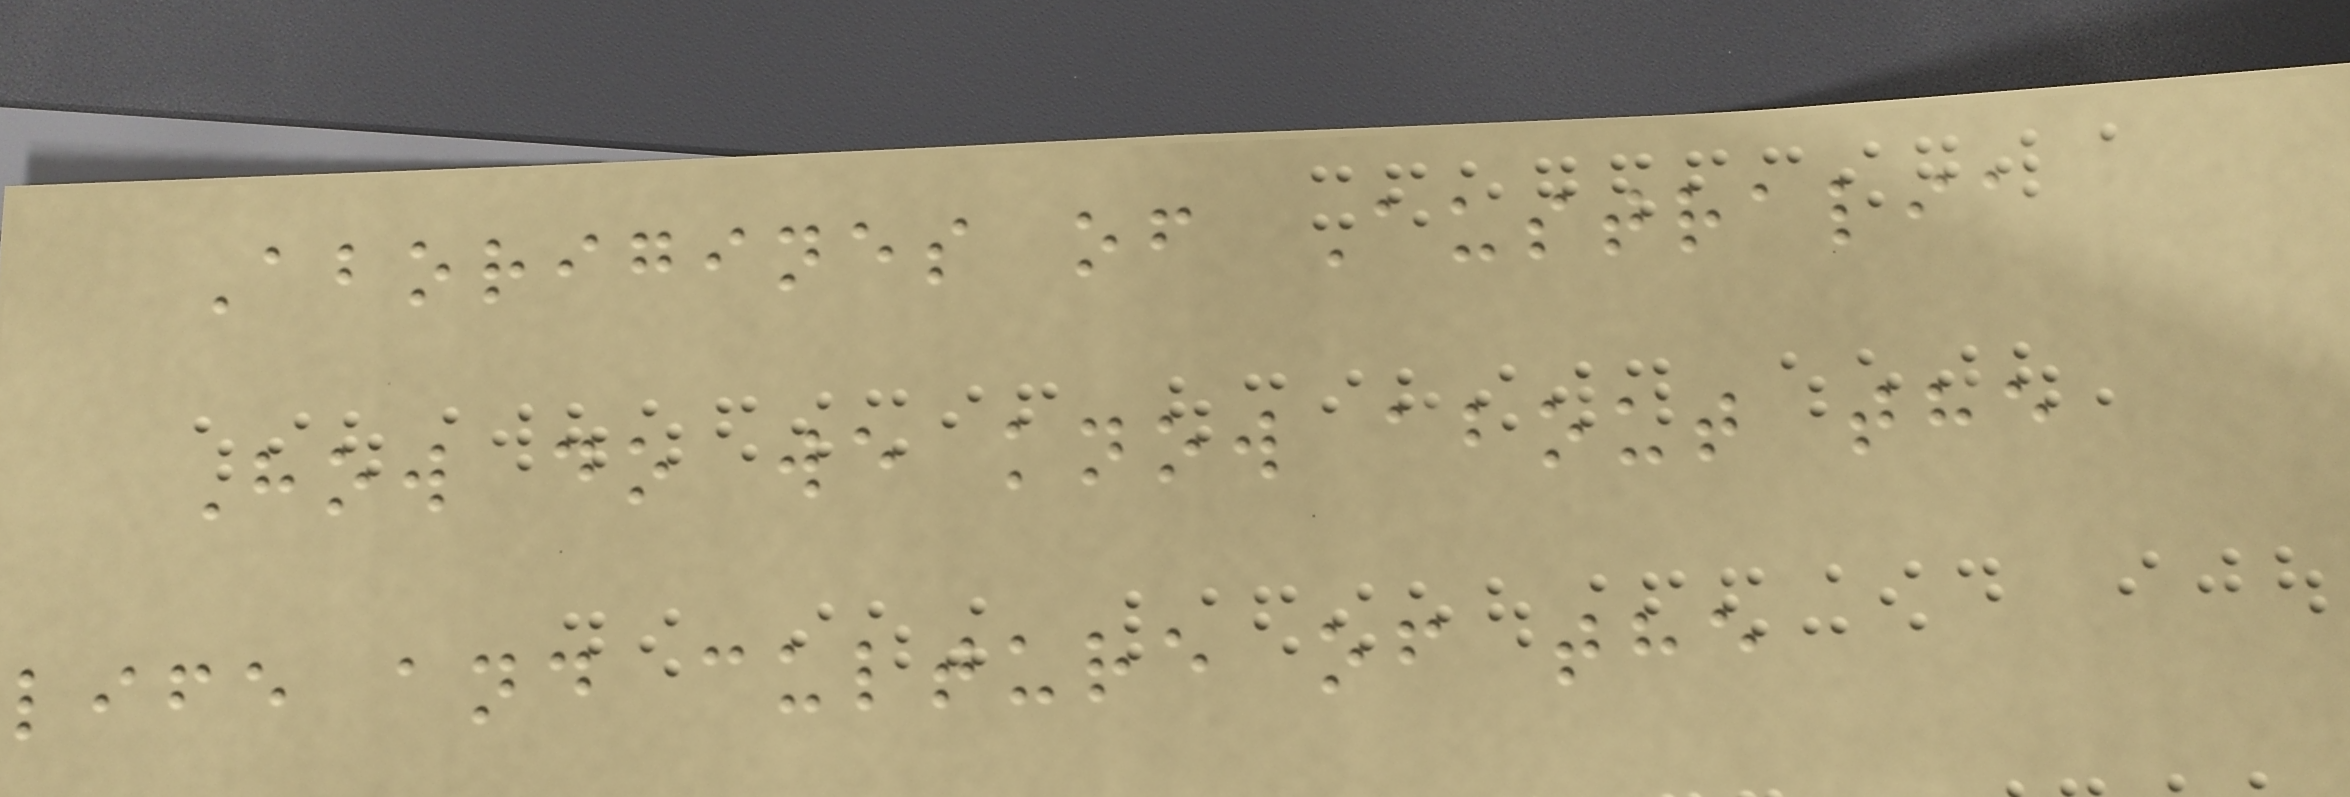Aborigines of Australia
How do we know about the
life and culture of the
